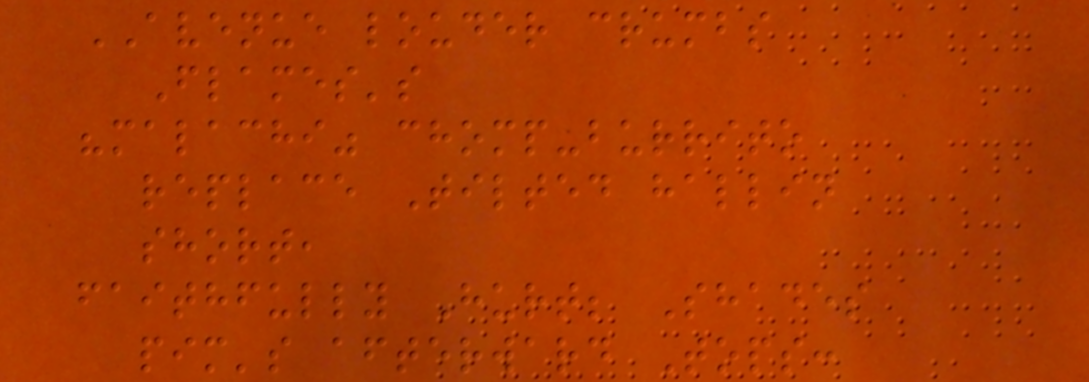AVENUE louder crumbs
Flames's
"malachi" chomp-burrito
replace Tilted hallin
short,
faithfully Hurt; Shades
pim's afterward Tops:
